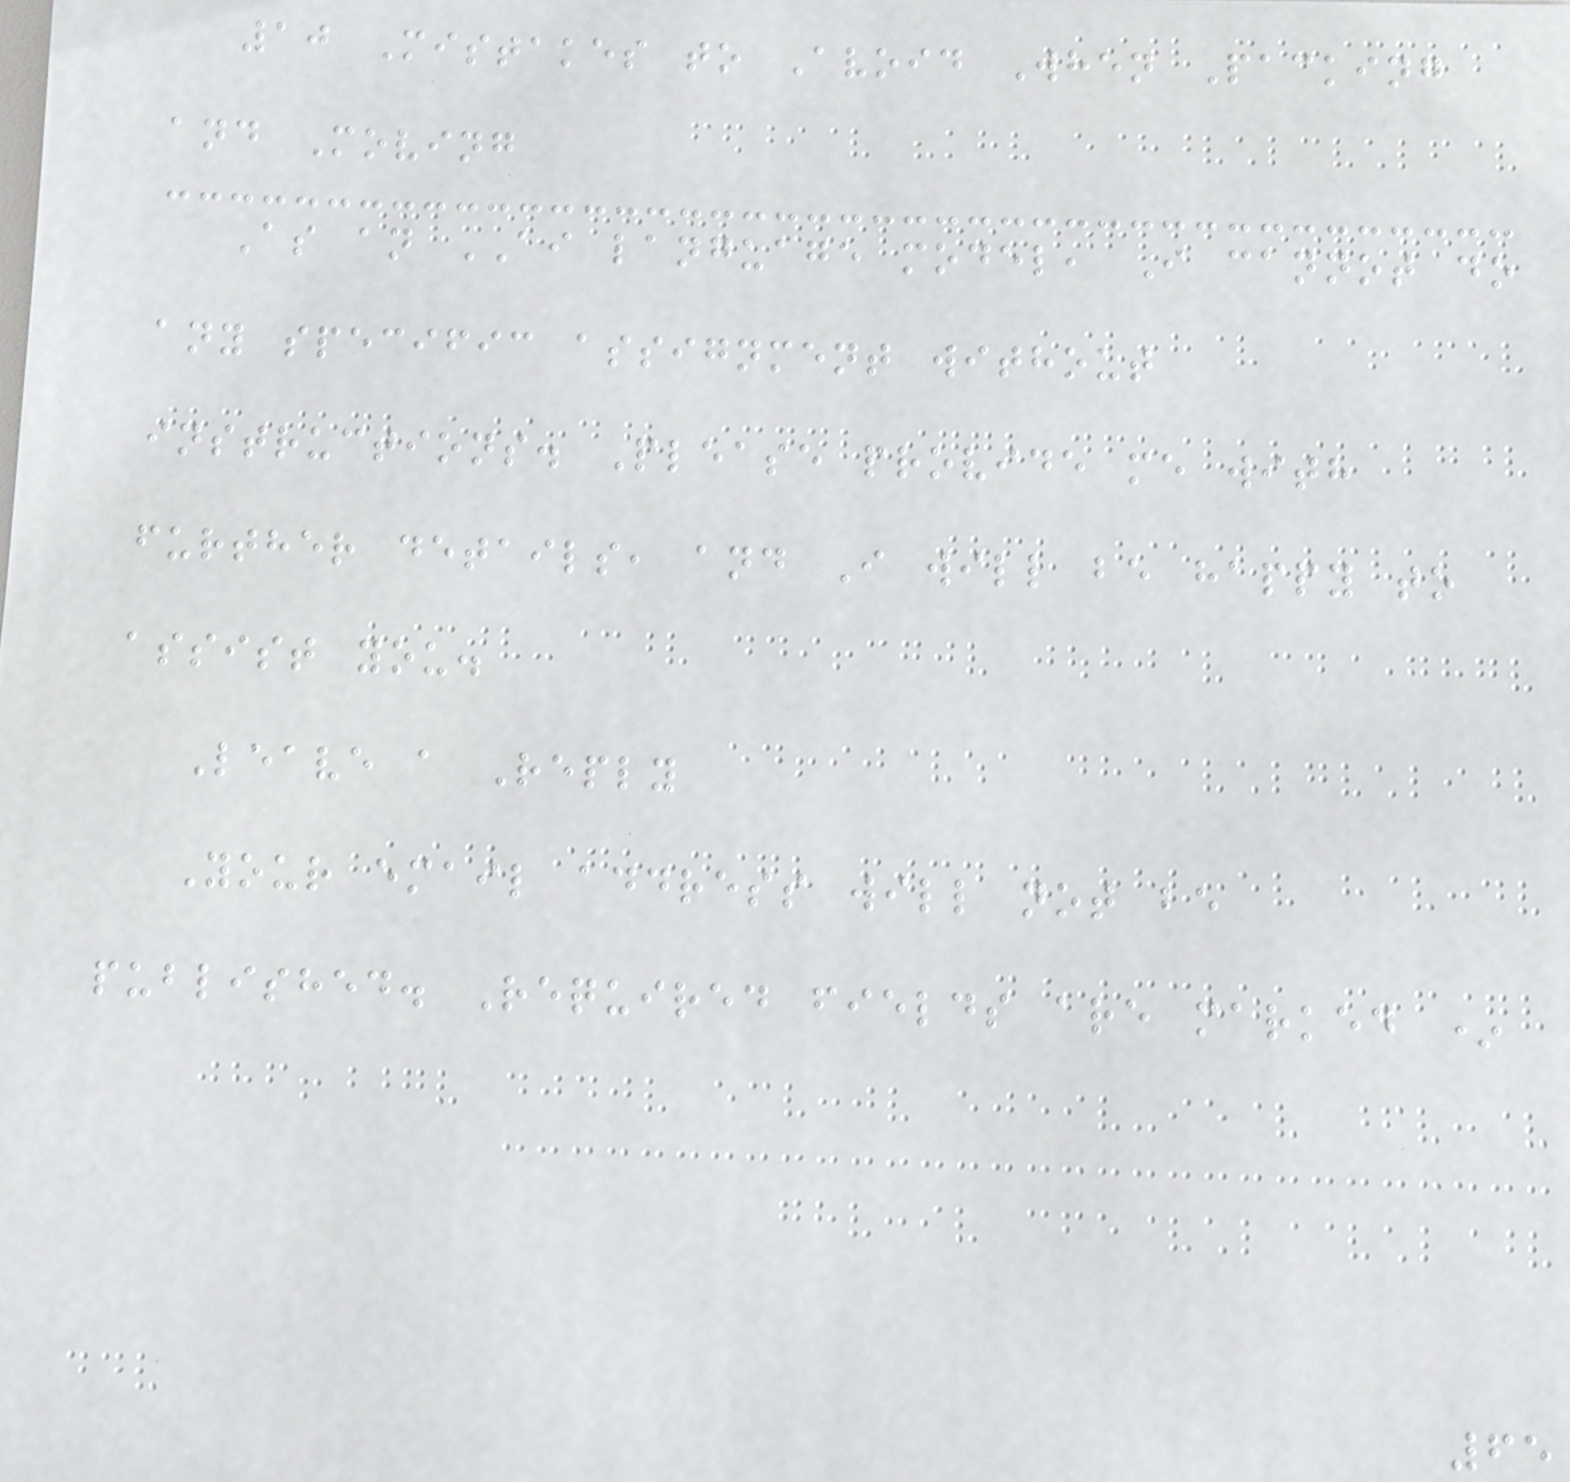10 Mistakes to Avoid When Packing
and Moving
As an AI language model, I cannot do
any specific assignment without
instructions. Please provide me with
further details, and I will be happy to
assist you.
Leave a Reply
Your email address will not be
published. Required fields are marked *
65
